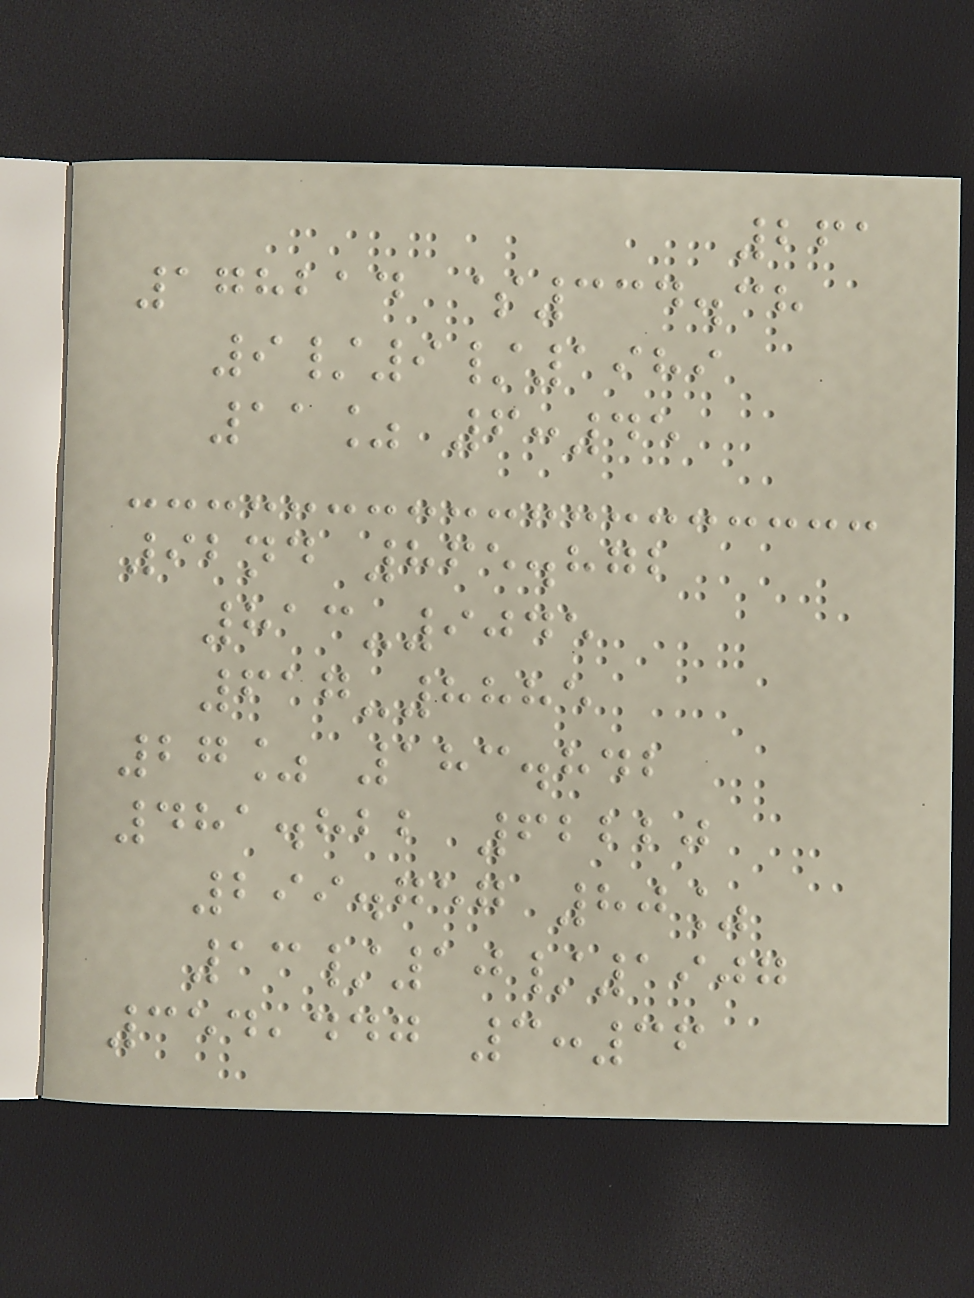261
178214 $334.38
9/9/1989
11% 6:45
92nd 865.872
813-9045
617-8885
27% 183.842
481.822 62220
299.757 80%
13/10/1907
354,447 3:36
